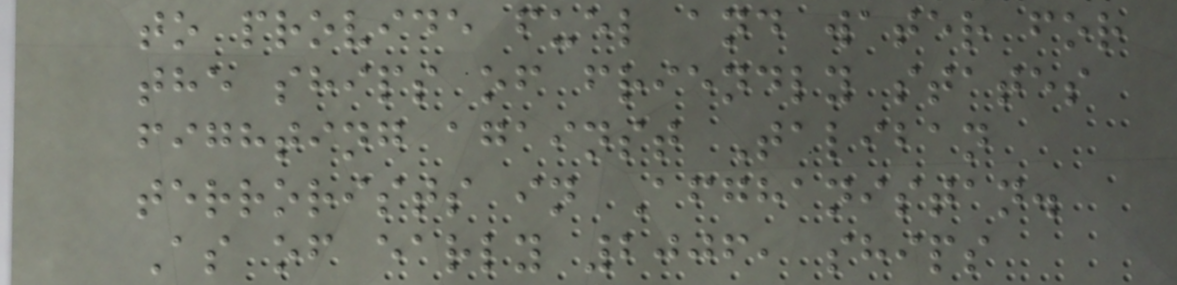to provide fuel and water for
the ships of friendly states
fighting against Taliban
terrorists in Afghanistan.
As of early 2006, ships
